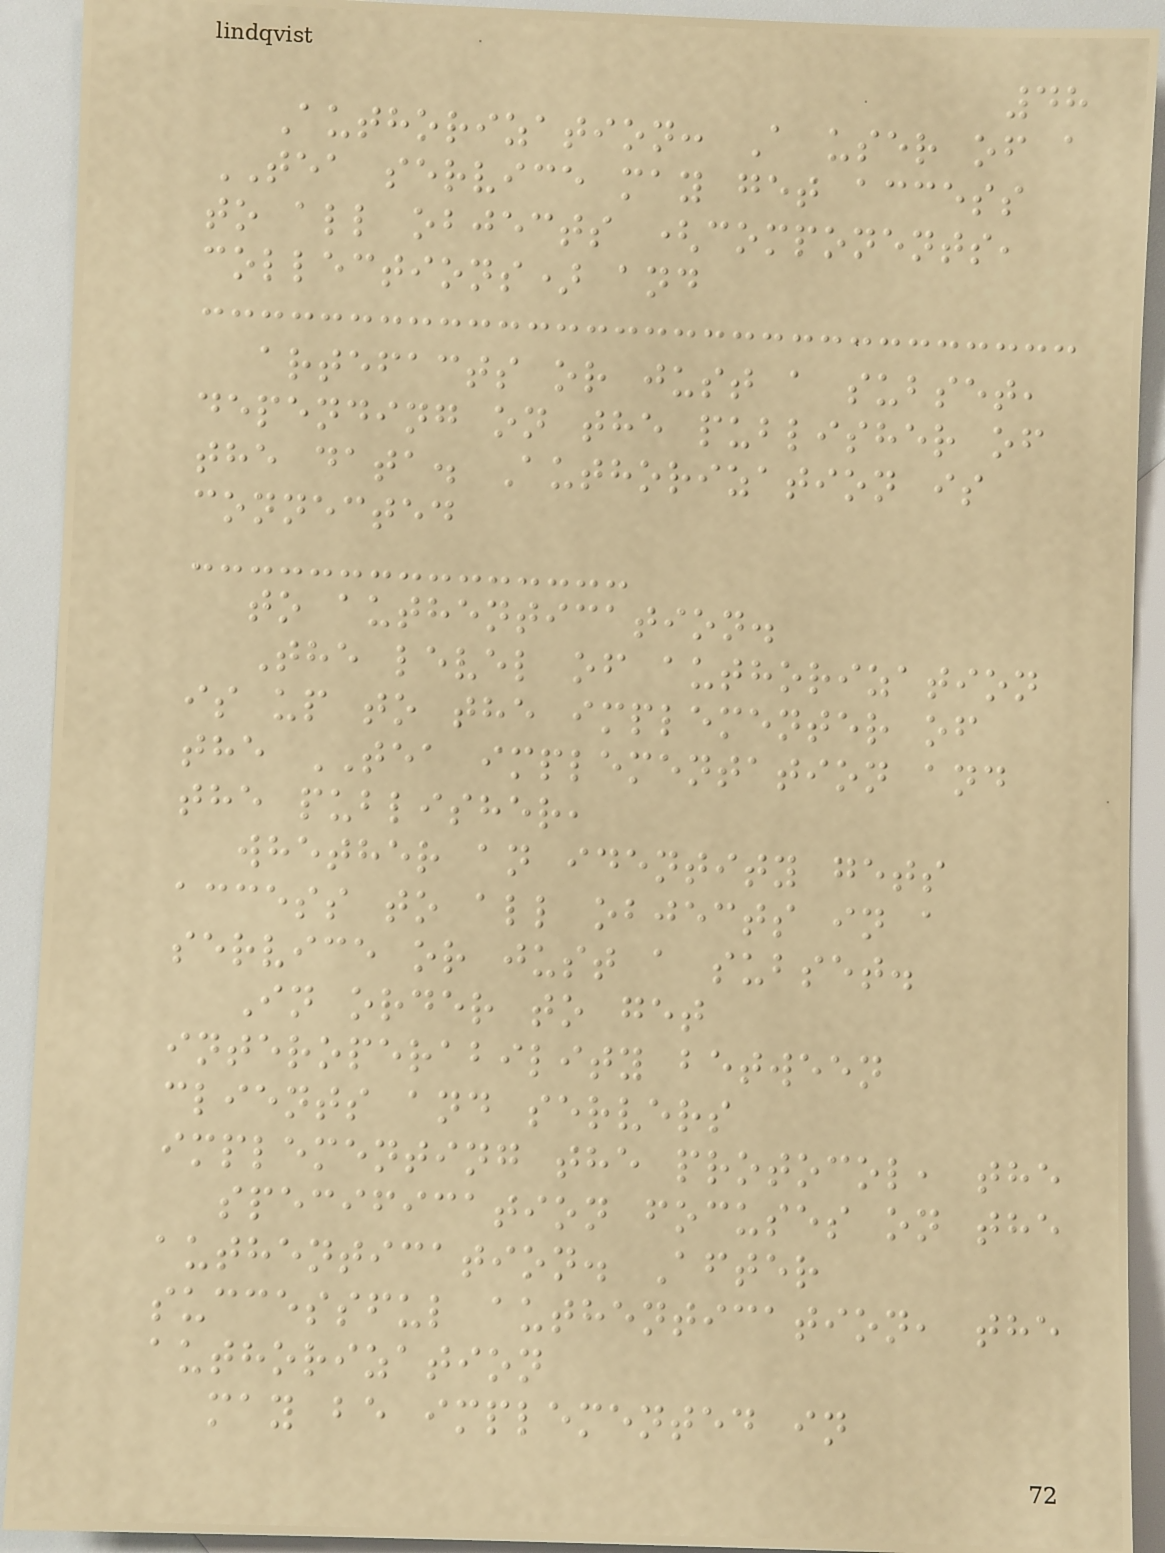48
Authorization: A user of a
TEA service may get access
to all objects (components,
collections) and
artefacts or just a subset,
depending on the publisher of
the data. Authorization is
connected
to authentication.
The level of authorization
is up to the implementer of
the TEA implementation and
the publisher,
whether an identity gets
access to all objects in a
service or just a subset.
In order to get
interoperability between
clients and servers
implementing the protocol, the
specification focuses on the
authentication. After
successful authentication, the
authorization
may be implemented in
